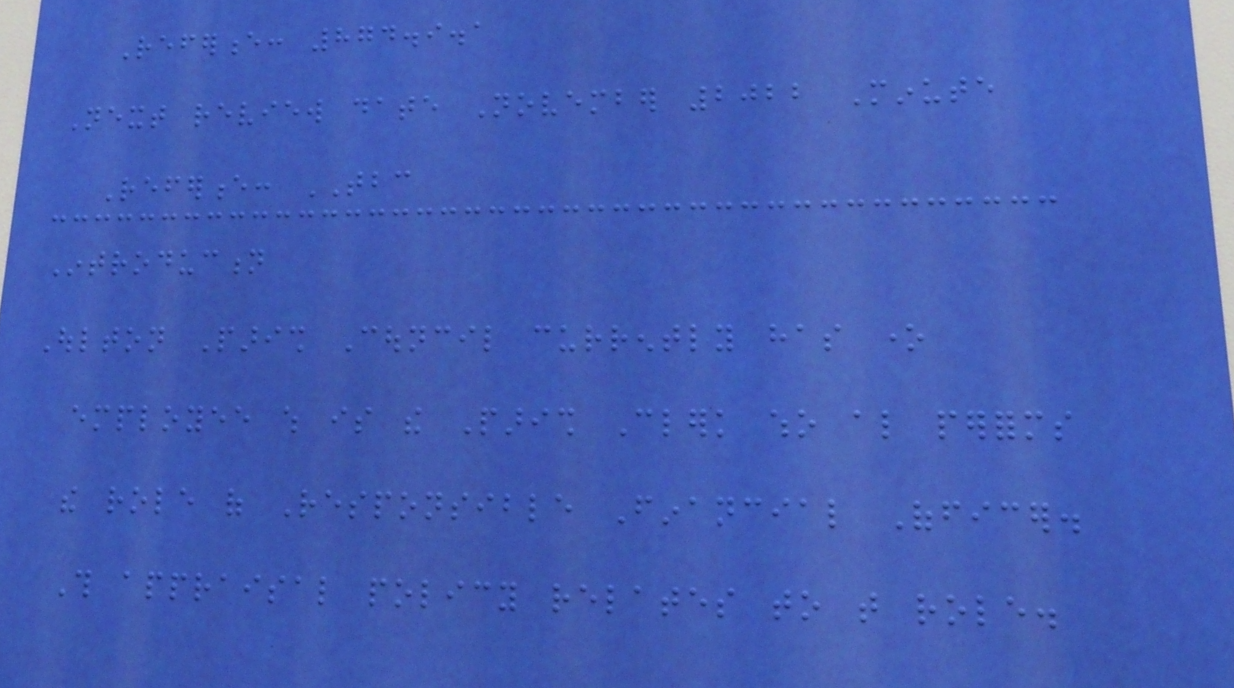Reference: 874.9.1
Next review date November 2022 Minute
Reference: TBC
Introduction
Oulton Parish Council currently has one
employee which is the Parish Clerk who also performs
the role of Responsible Financial Officer.
This appraisal policy relates to that role.
